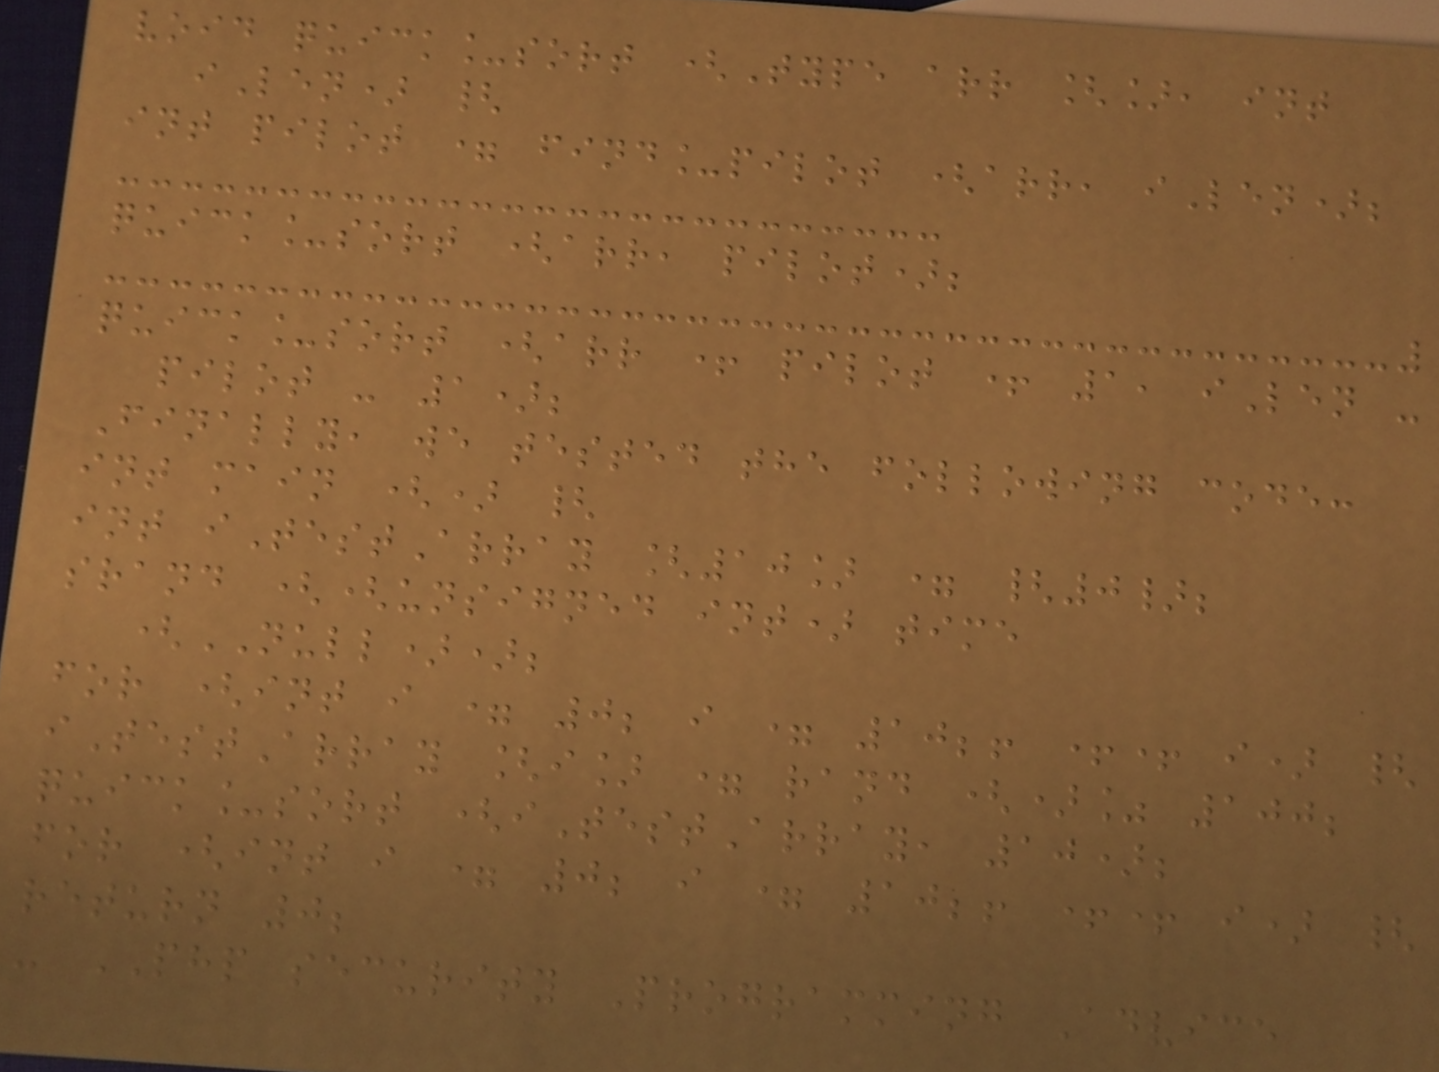void quick_sort (Type arr [], int
iLen) {
int pilot = find_pilot (arr, iLen);
quick_sort (arr, pilot);
quick_sort (arr + pilot + 1, iLen -
pilot - 1);
Finally, we tested the following code:
int main () {
int iTestArray [10] = {0};
srand ((unsigned int) time
(NULL));
for (int i = 0; i = 10;! ++ i) {
iTestArray [i] = rand ()% 100;
quick_sort (iTestArray, 10);
for (int i = 0; i = 10;! ++ i) {
return 0;
- PHP security Programming Advice
